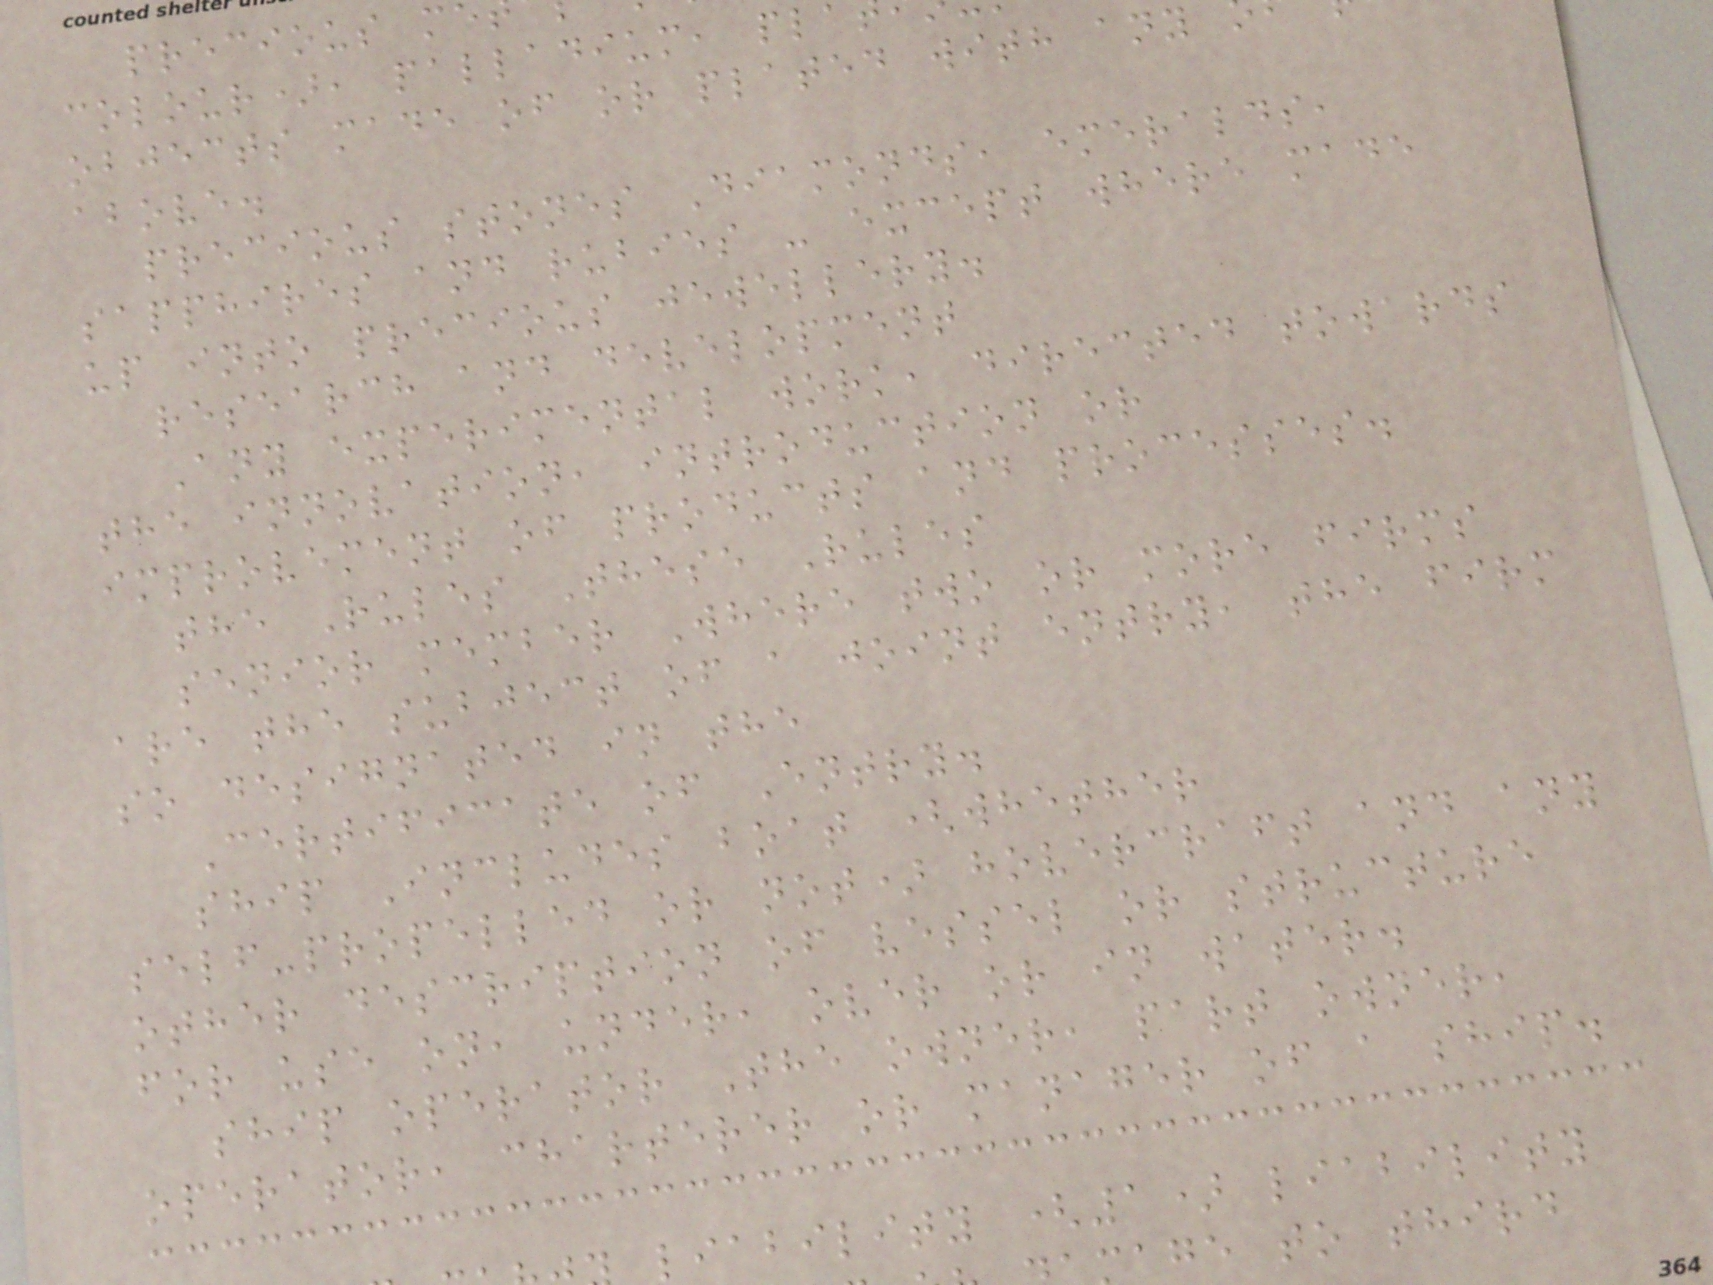precious m
colour), palladium, pla
objects made of or plated with any
above.
precious stones Diamonds, emeralds,
sapphires and rubies - except where made
up into precious jewellery.
research and development
Any experimental work, directed towards
the innovation, introduction or
improvement of products and processes.
the Rules These Rules
senior member Where two or more firms
are the subject of a joint entry, the firm
so designated in the
Certificate of Entry.
ship Includes boat (whether
self-propelled or not) hovercraft and any
other description of vessel or structure
for use on, under, over or in water.
ship operator The owner, part owner,
operator, charterer or manager of a ship.
liability (1) liability
age to third
